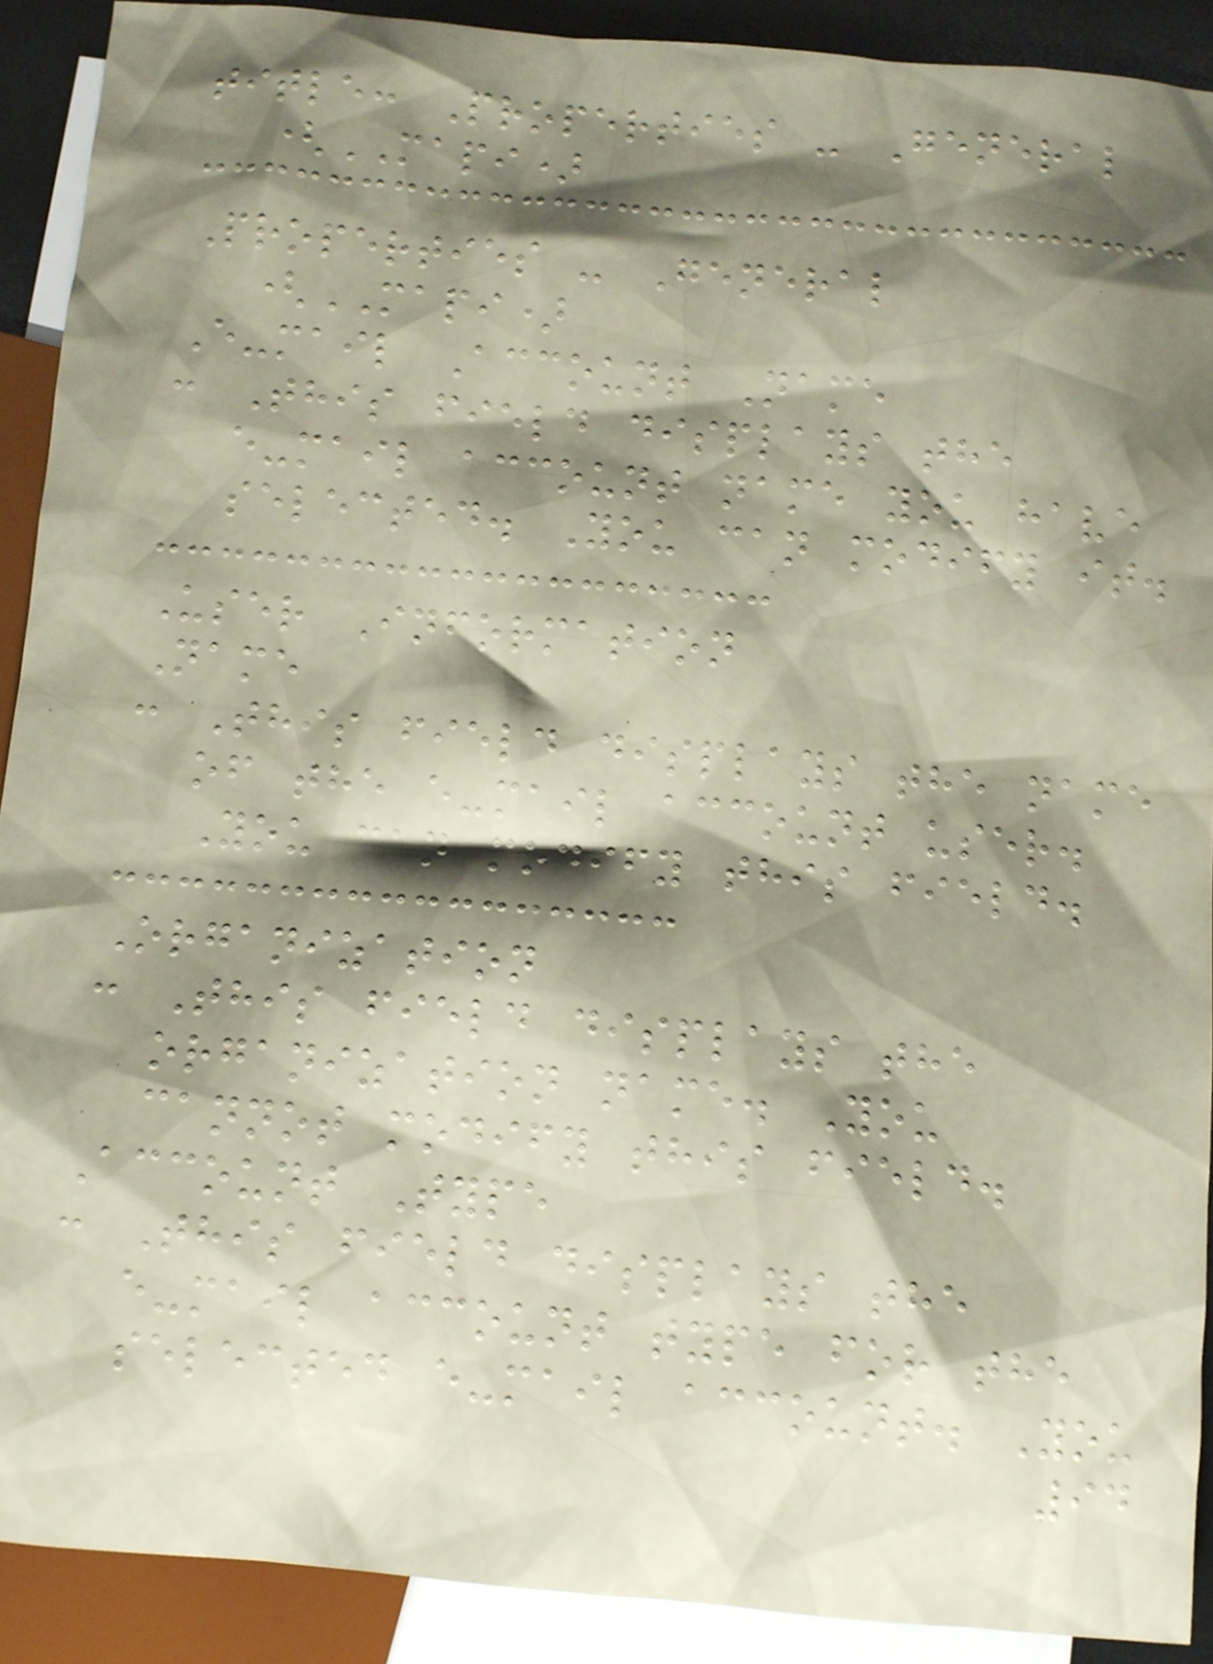title: Properties - General
(MAPI)
Properties - General
(MAPI)
E-mail Account Name
: This field displays the
e-mail account name you have
selected. You can modify it.
User Information
Name
: This field displays the name
of the e-mail account user.
You can modify this field.
Organization
: This field displays the
organization name. You
cannot modify this field.
Account Type
: This field displays the
e-mail account type for the
selected e-mail account. You
94
